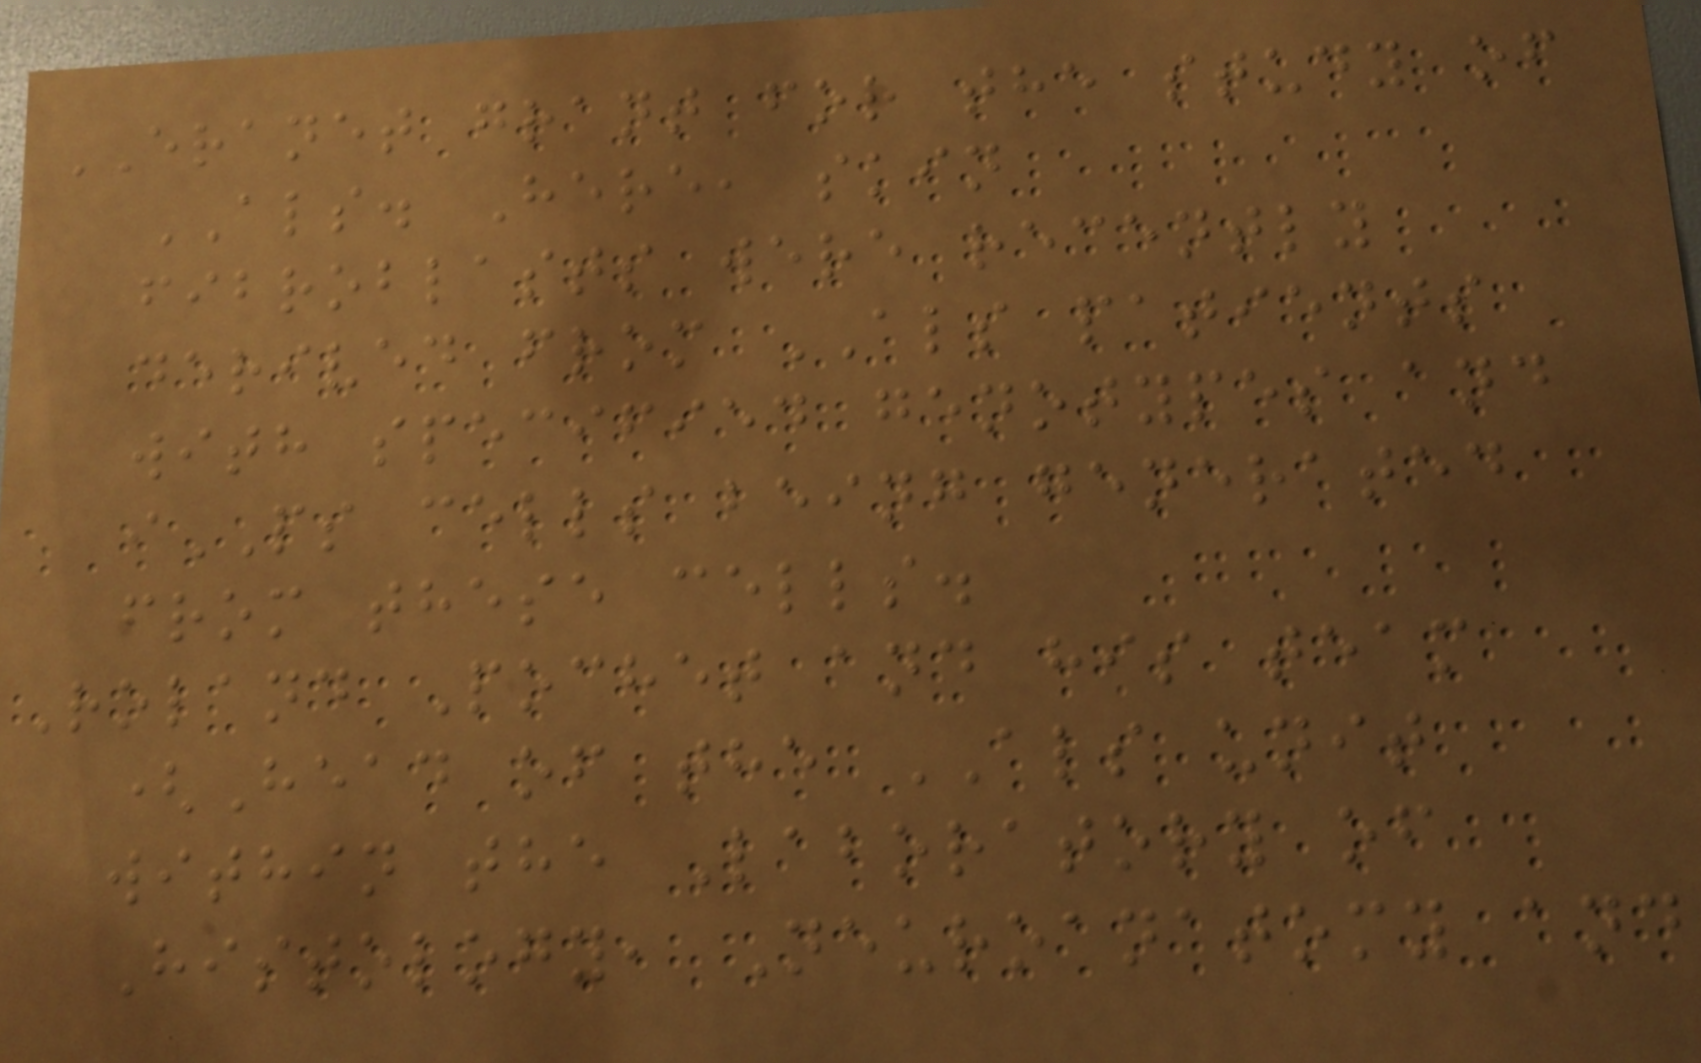ERANET grant for the study of
ALS. Here, skin
fibroblasts were recently
derived from ALS patients
with specified genotypes and
iPS cells being generated
from these cells.
Roland Pochet and his team
(Head of the ALS unit
within the Laboratory of
Histology, Neuroanatomy and
